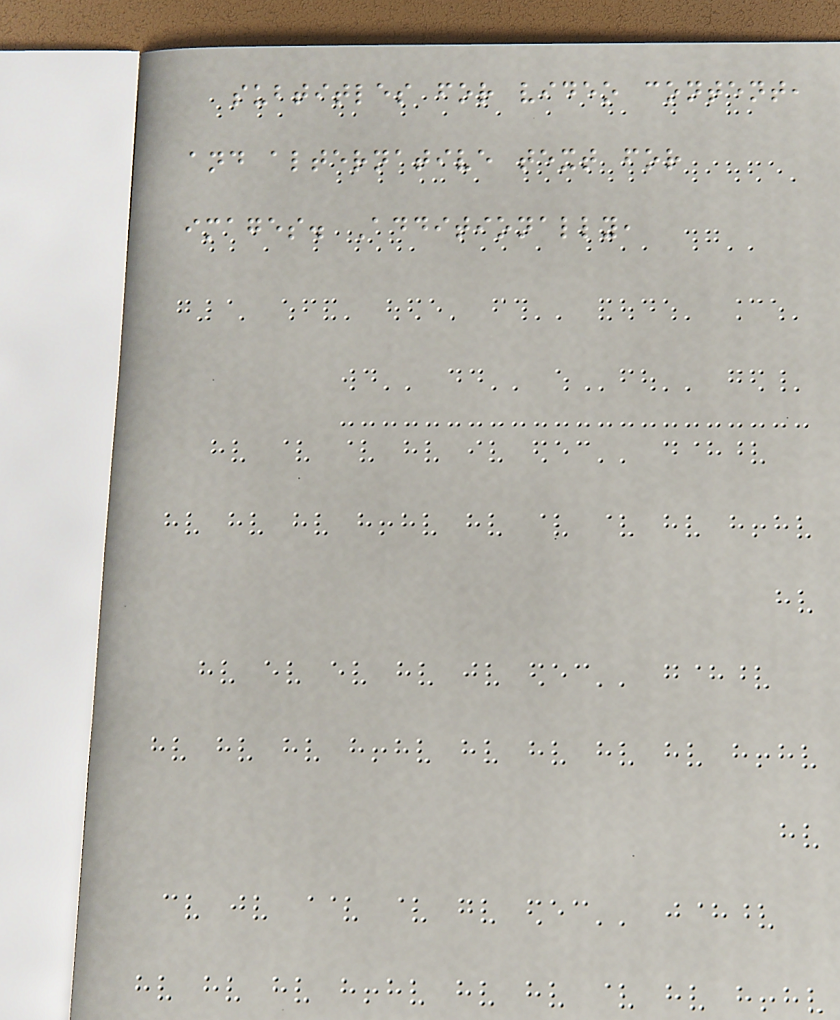subtitles for video content,
and alternative text for
images. Additionally,
